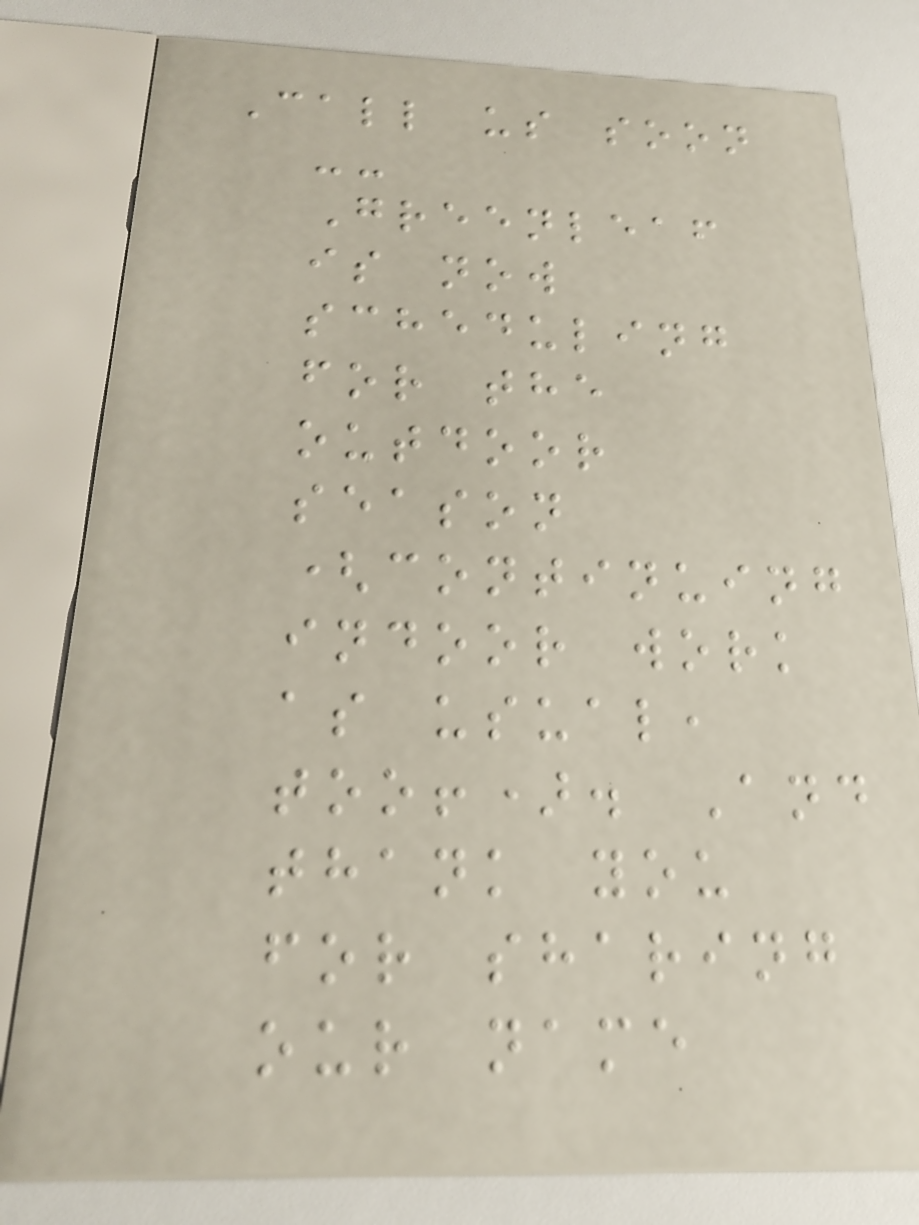Call us soon
--
Greenleaf
is now
scheduling
for the
outdoor
season
(continuing
indoor work
as usual,
too!). And
thank you
for sharing
our name
